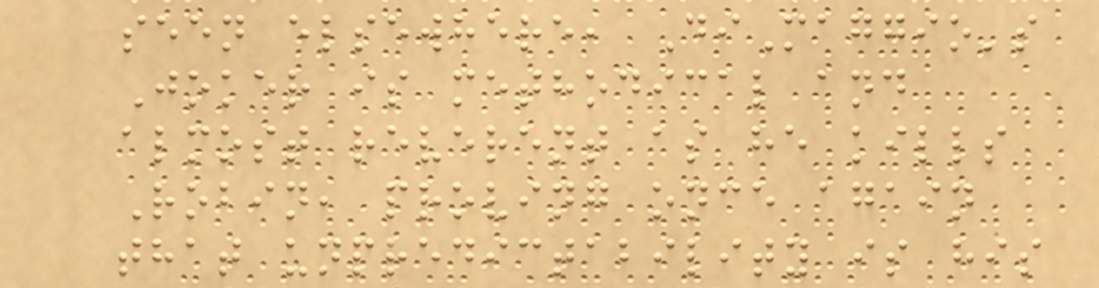seen elsewhere, DiMaggio's
Joker is methodical and
almost reverent as he kills
Robin, proving once again
that unpredictability is his
